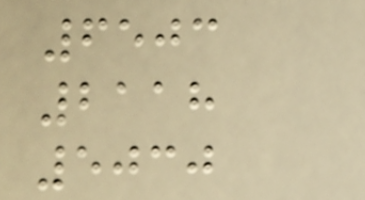6503
2118
5030
